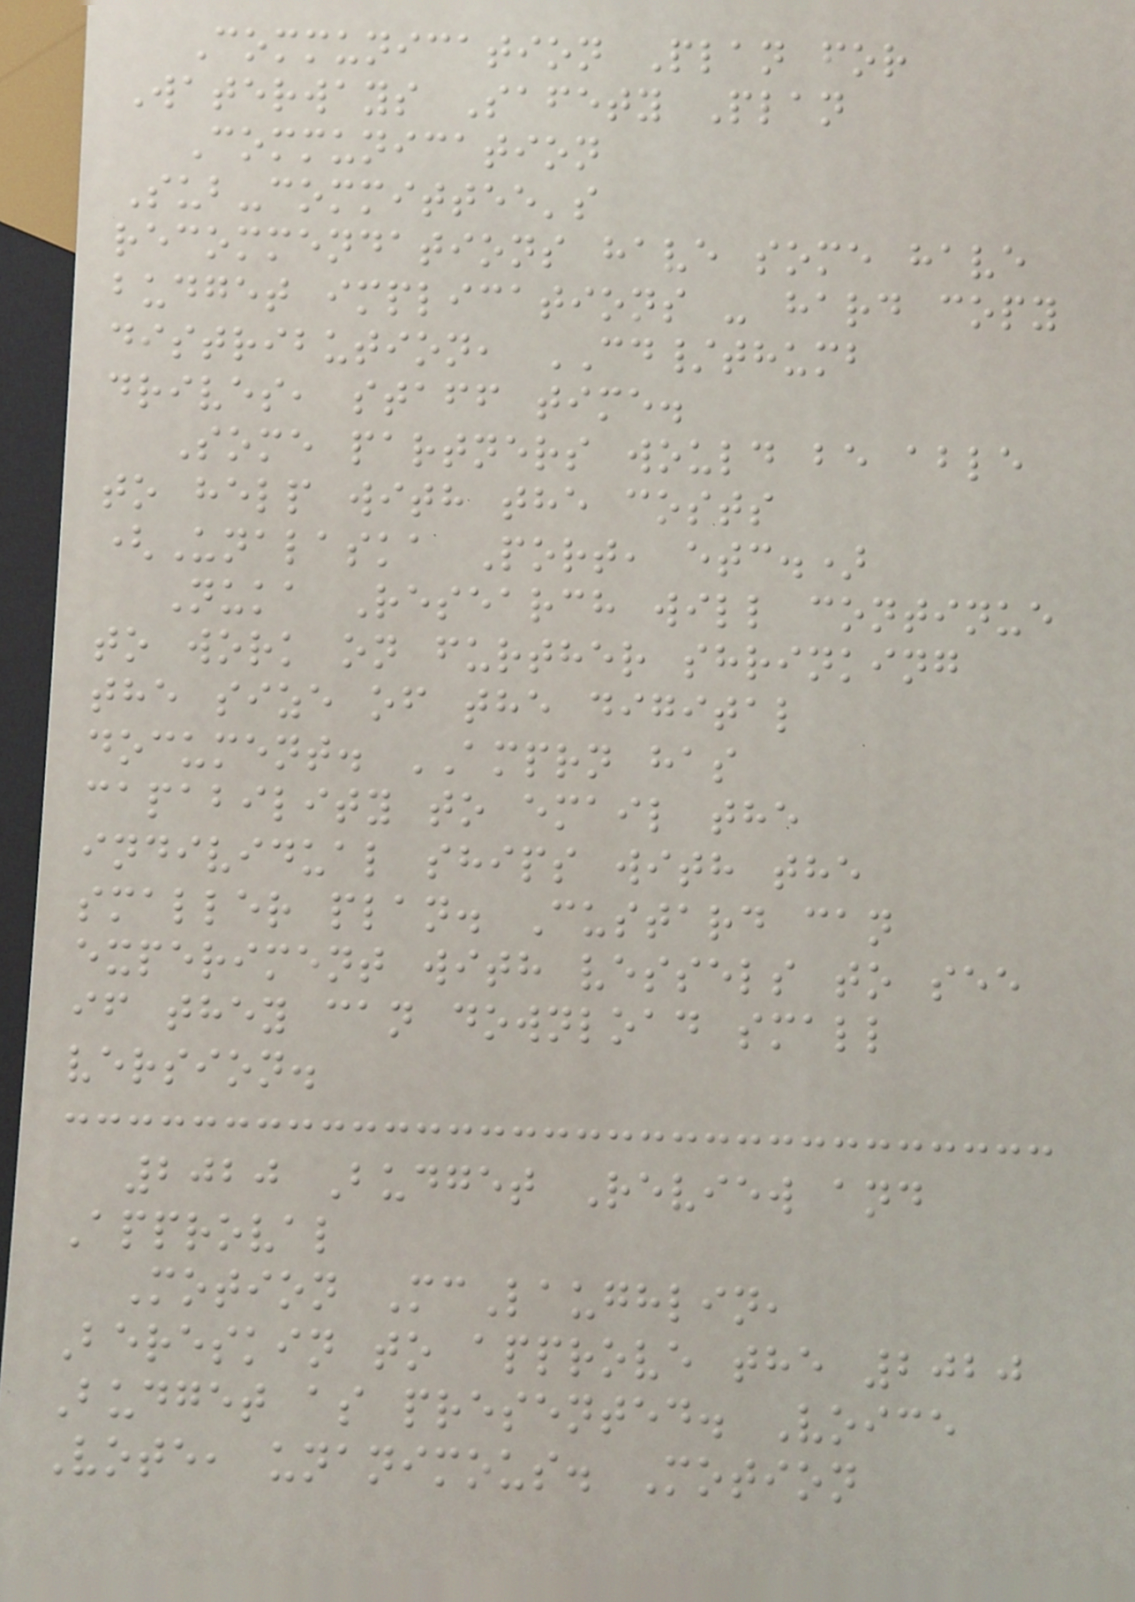Communication Plan for
Waterways Safety Plan
Communication
Sub-committee's
recommendations have some have
budget implications - hard copy
distribution, CD/thumb
drives, staff time.
Some partners would be able
to help with the costs
(Unalaska Port, etc.)
Nuka Research will continue
to work on further shrinking
the size of the digital
document. AMPRN has
capability to email the
individual ships with the
smaller plan. Custard can
experiment with vessels to see
if they can download small
version.
2020 Budget Review and
Approval
Motion McLaughlin,
Bereskin to approve the 2020
Budget as presented. Voice
Vote, unanimous. Motion
